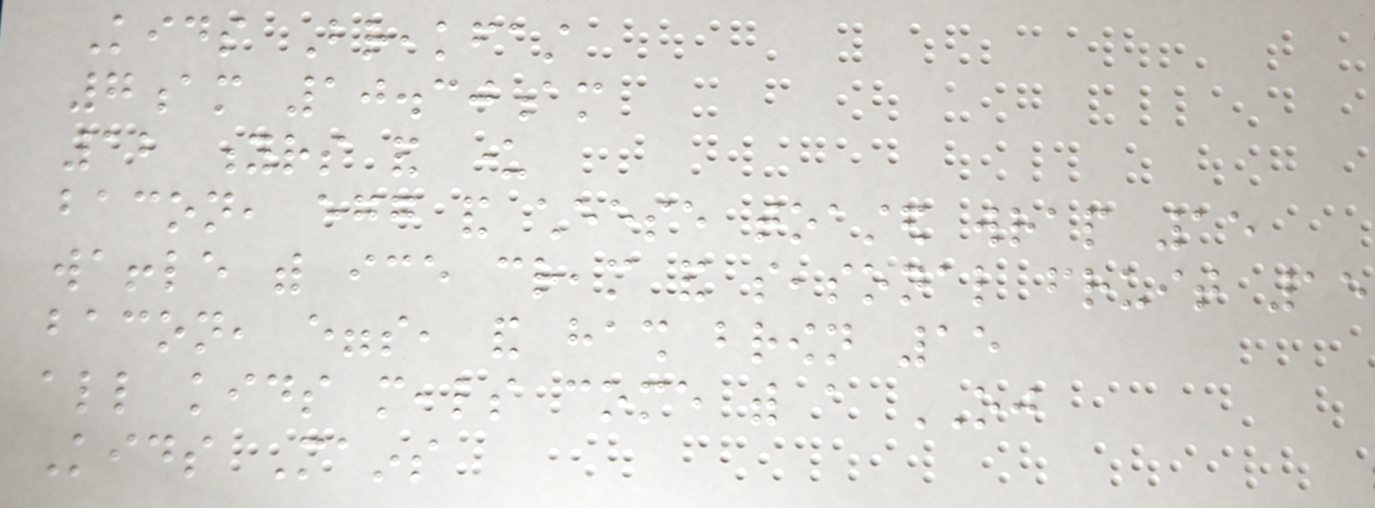Kids Breakfast
7am 10.30am
12 yrs and under
bacon, egg and cheese toasted wrap 15
waffle with ice cream and seasonal fruit 15
bacon, eggs, and hash brown 15
all kids meals come with a OJ
Kids Mains
